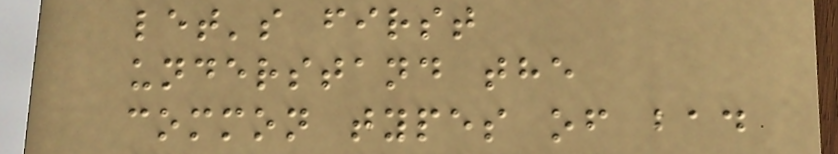let's first
understand the
common types of bad
